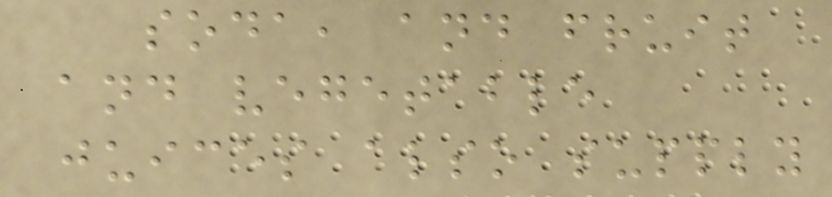soda, and fruit
and vegetable
juices also supply
